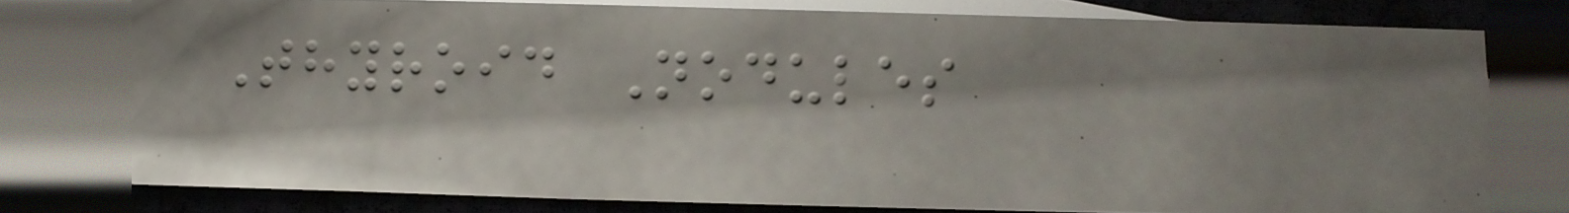Thyroid Nodules
